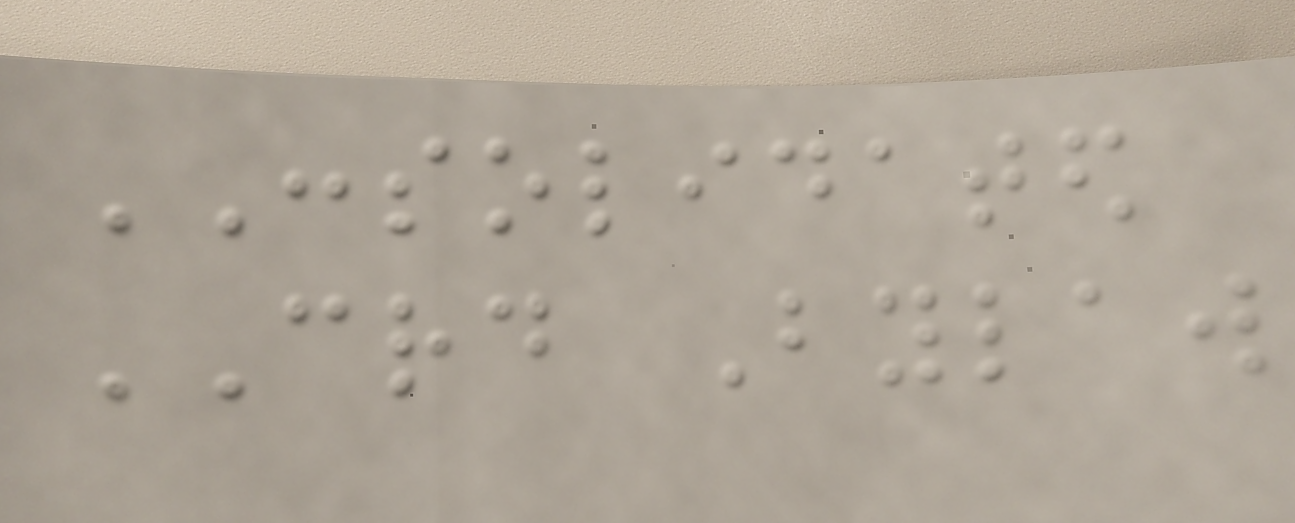CONSOLIDATED
CRD Bylaw
